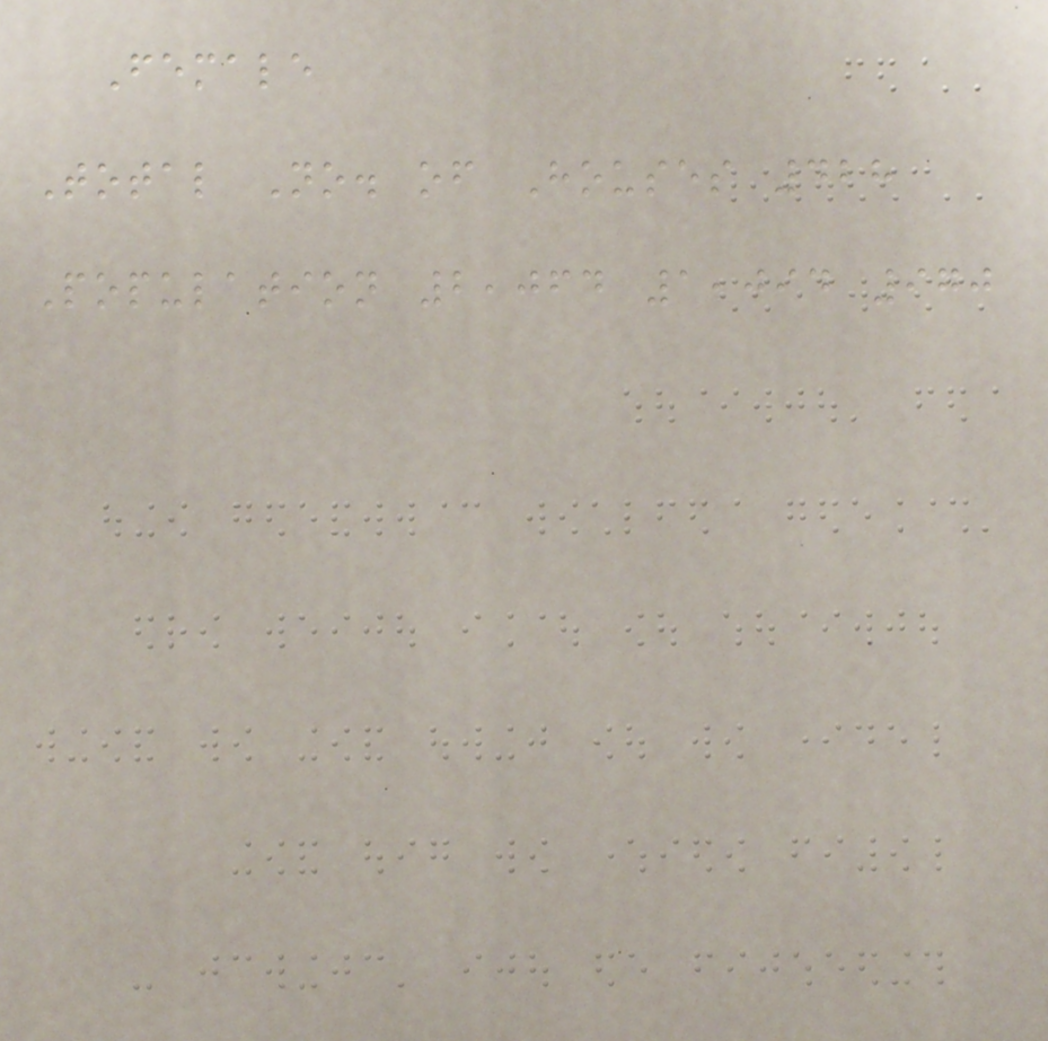Female
Total No. of Houses 428
Population 2,064 1,094 970
